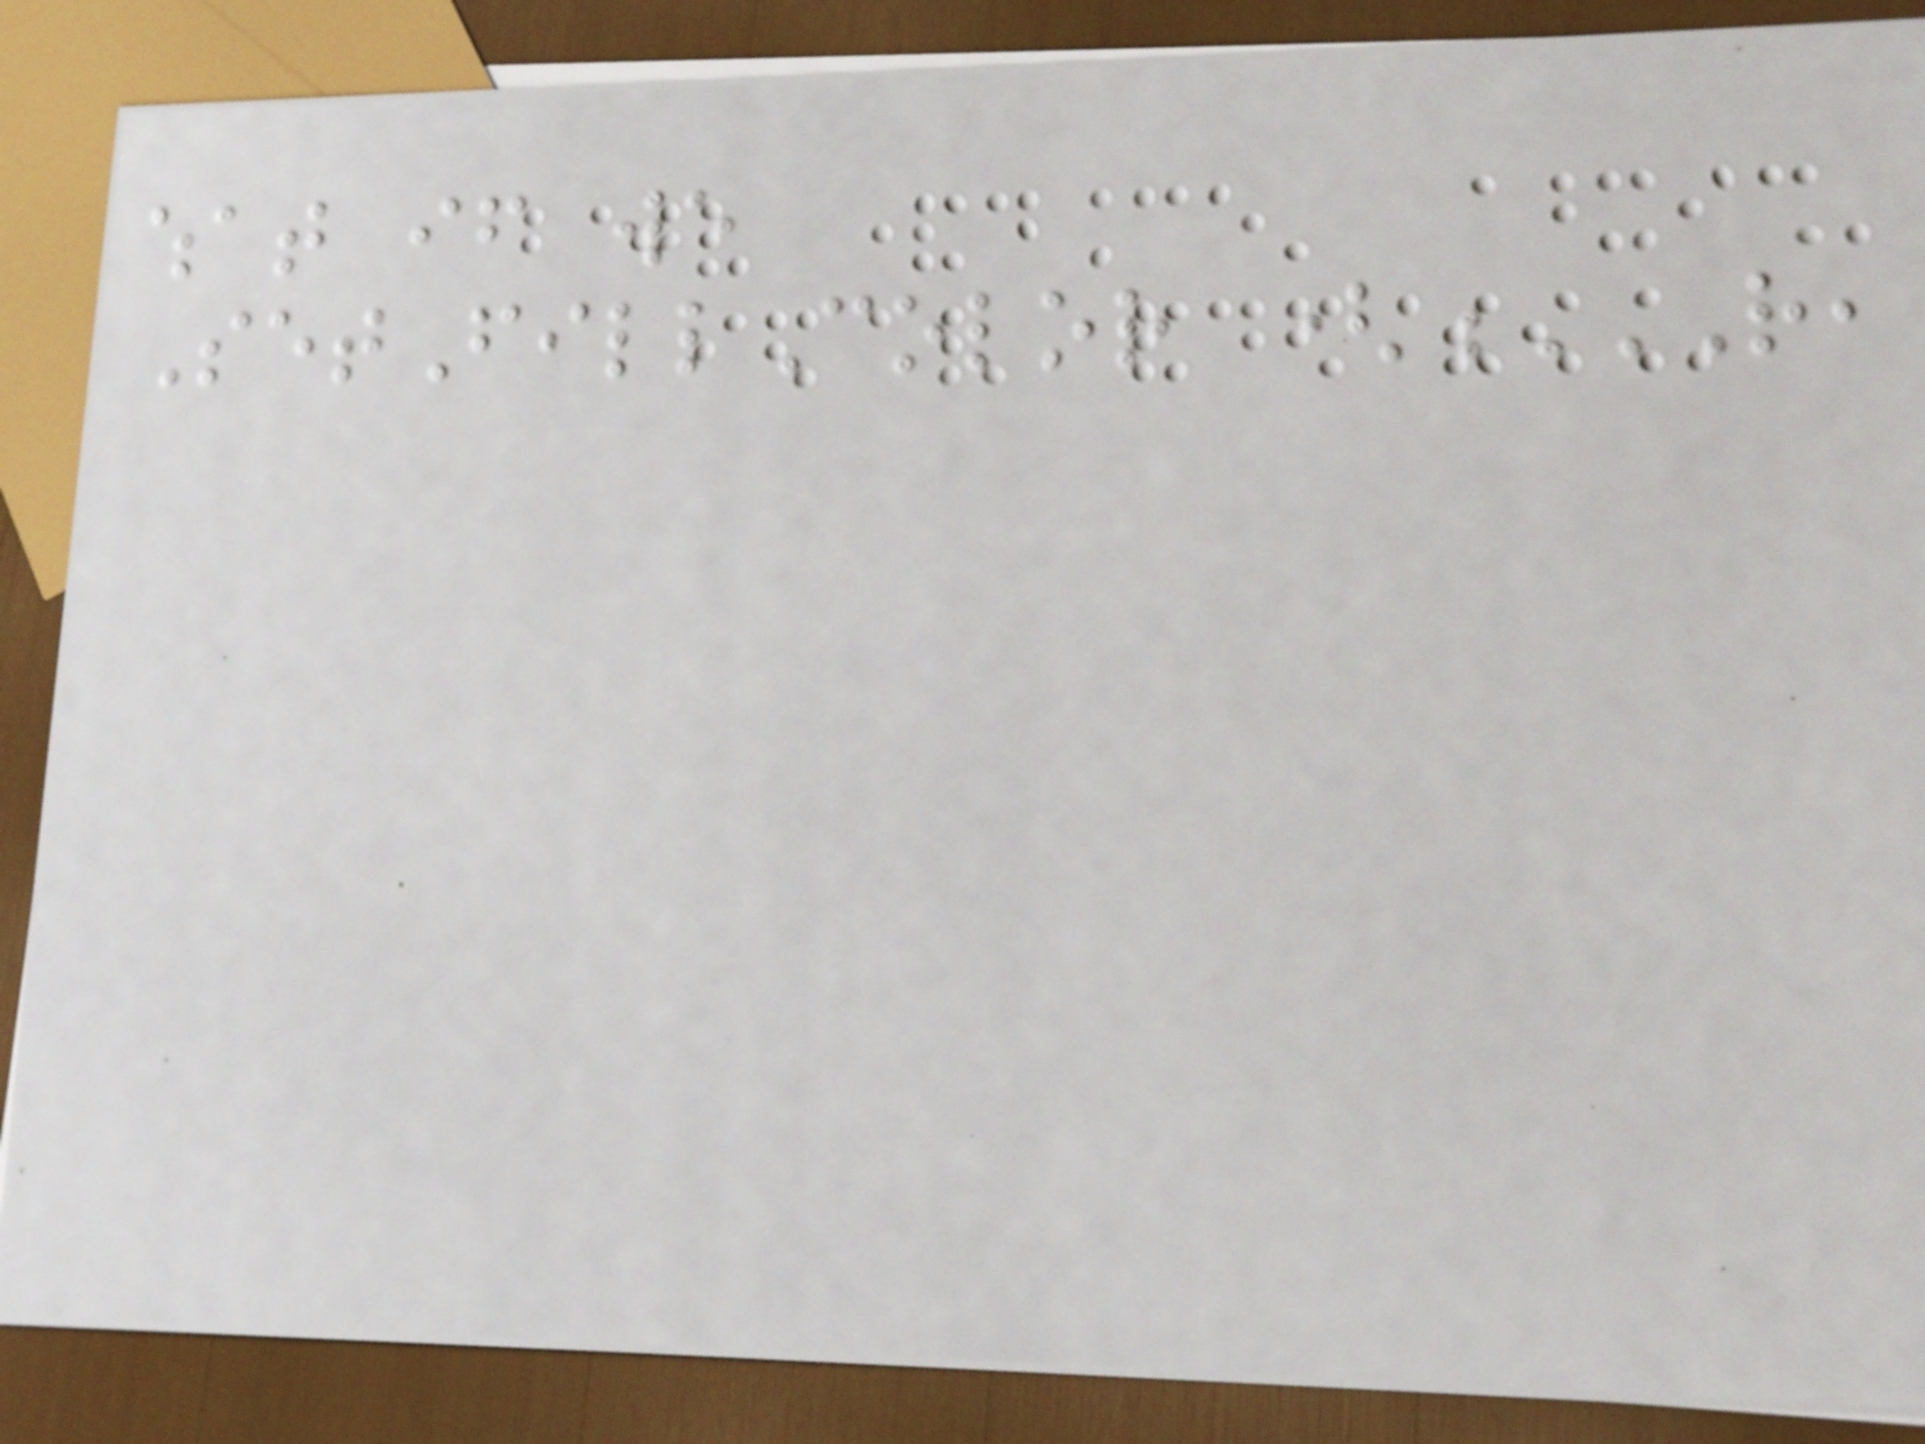what if we
SetFillColor (R,
